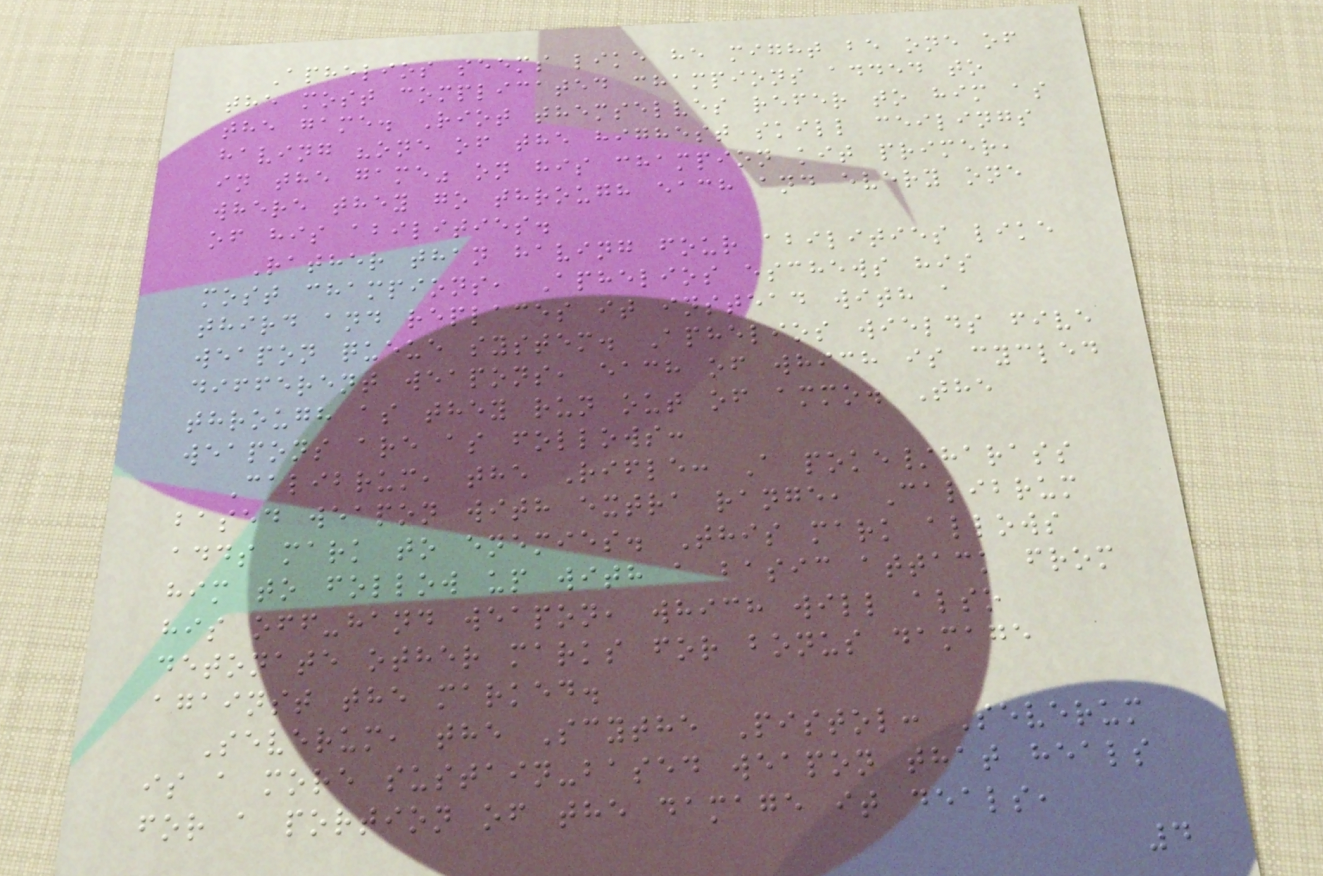Aphelios seems like he might be one of
the most complicated champions added to
the game. Riot themselves refer to him as
having "one of the highest skill ceilings
in the game" on his champion kit primer,
where they go through each and every one
of his abilities.
Rather than having four abilities like
most champions, Aphelios eschews his
third and replaces it instead with a
weapon queue system. Aphelios wields five
different weapons, each of which is cycled
through as they run out of ammo. The
weapons are as follows:
Calibrum, the Rifle: A poke/harass
based weapon with extra range, Calibrum
adds mark to enemies. This mark allows
him to follow up with a basic attack from
his off-hand weapon, which will also
detonate other marks for bonus damage
against the marked.
Severum, the Scythe Pistol: Severum
is a more sustain-based weapon that heals
for a portion of the damage it deals,
4
